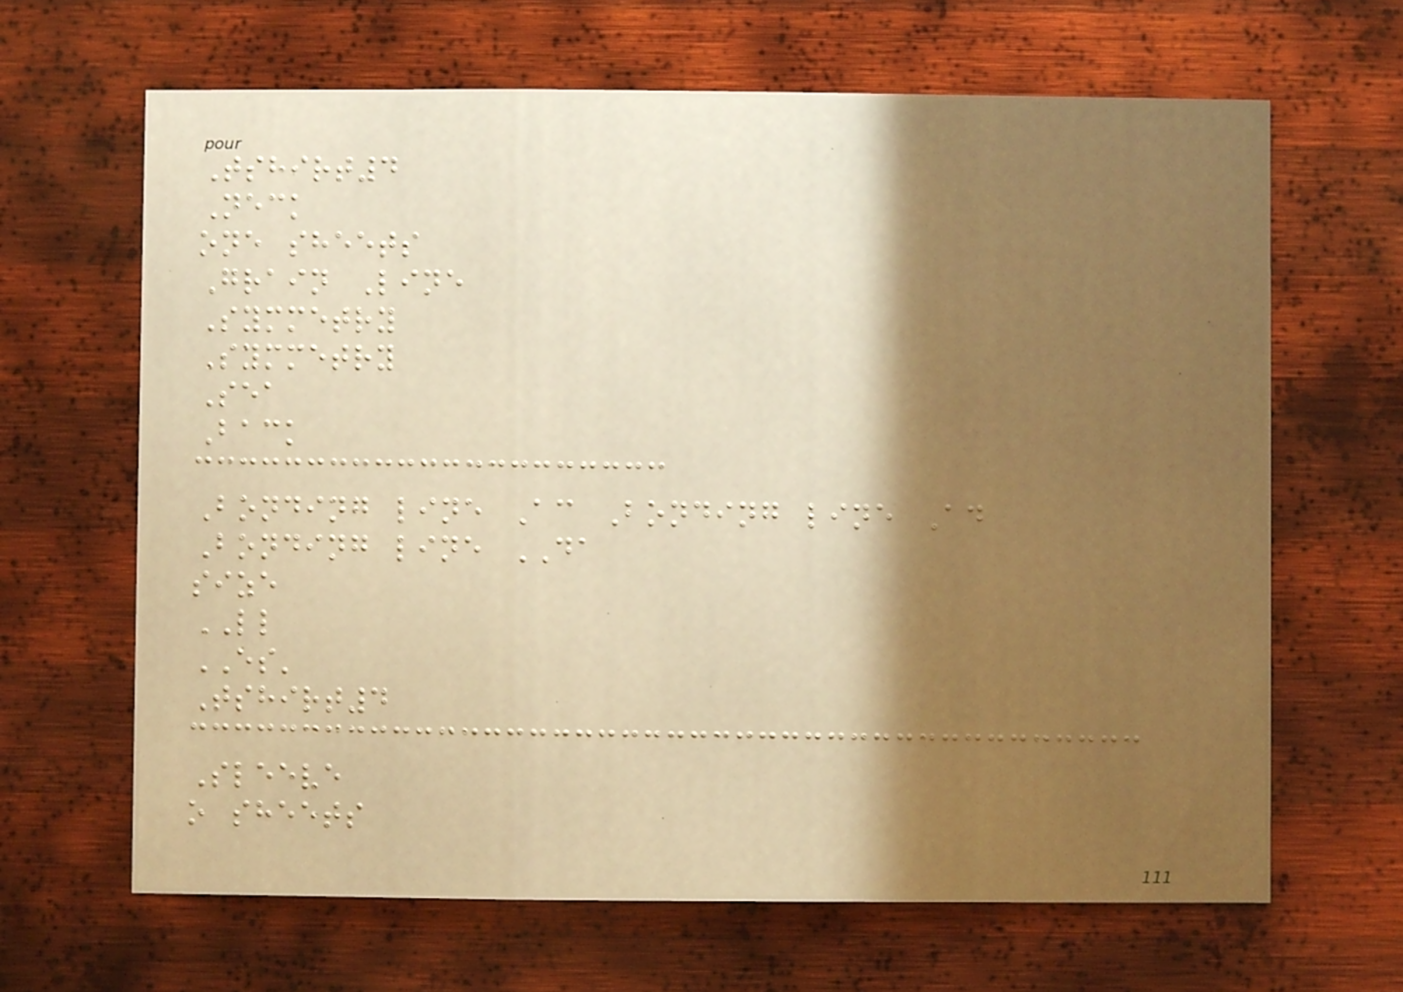Tshirt4
Neck
one sheets
Grain Line
Symmetry
Symmetry
Sea
Back
Bonding line Ac Bonding line Ad
Bonding line DA
size
LL
ES'
Tshirt4
Sleeve
o sheets
